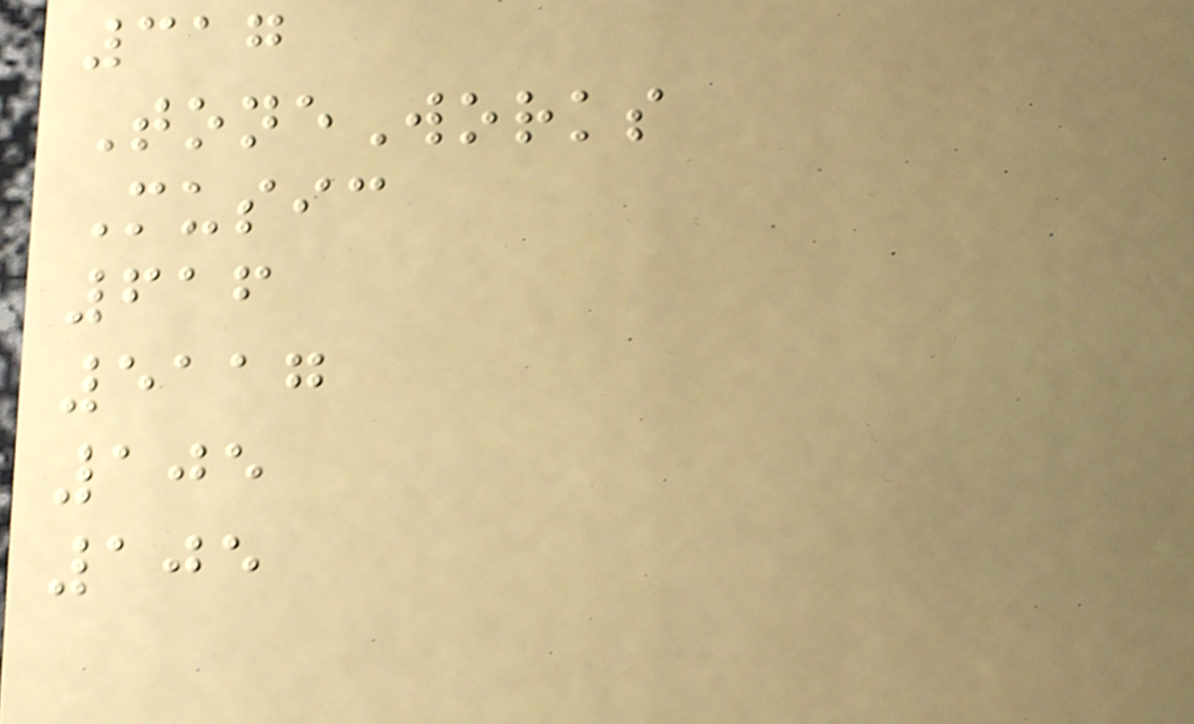317
ToneWorks
Music
616
5117
105
105
